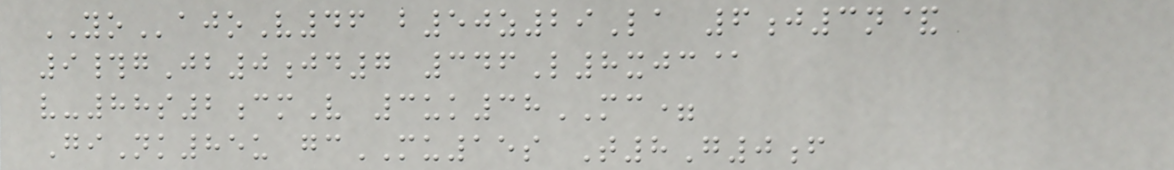YOajoV46 b50z29La 6j3n&
9#gJb0jd7 346L8xjc@
v-88s2cmV 3uk38MC=
GiNk85u gcMU15s T8G0f
